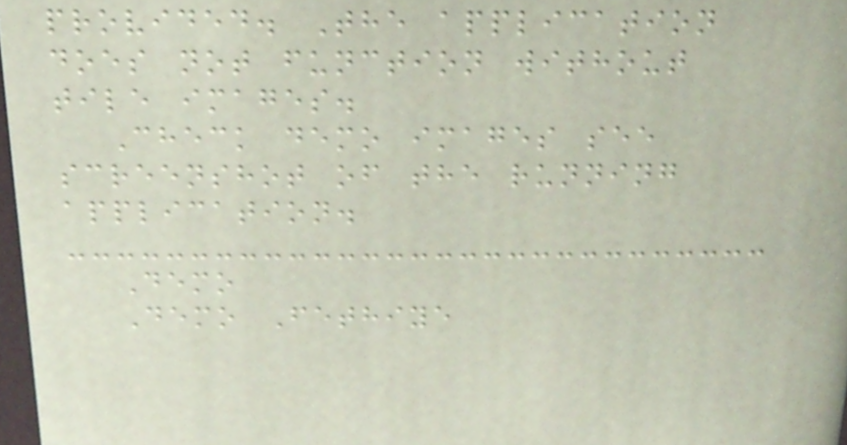provided. The application
does not function without
tile images.
Check demo images see
screenshot of the running
application.
Demo
Demo Fethiye
